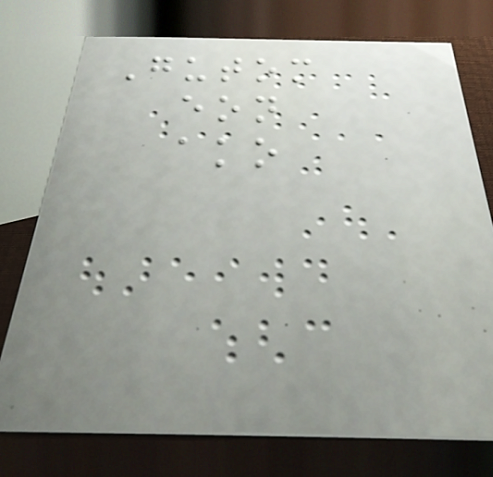Gutom
eon
ako
